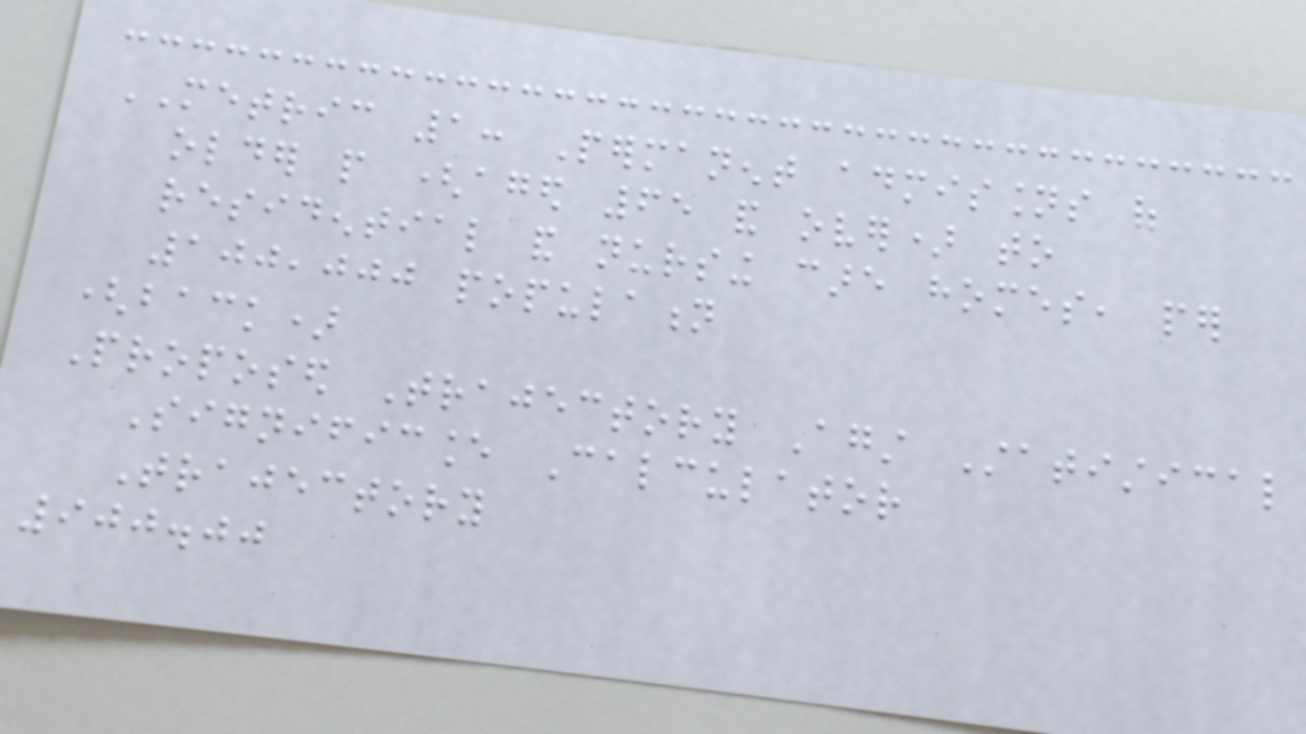METRIC 1: Permanent admissions of
older people (aged 65 and over) to
residential and nursing care homes, per
100,000 population
(back)
Proposed Trajectory Against Statistical
Significance Calculator
Trajectory
900.00
